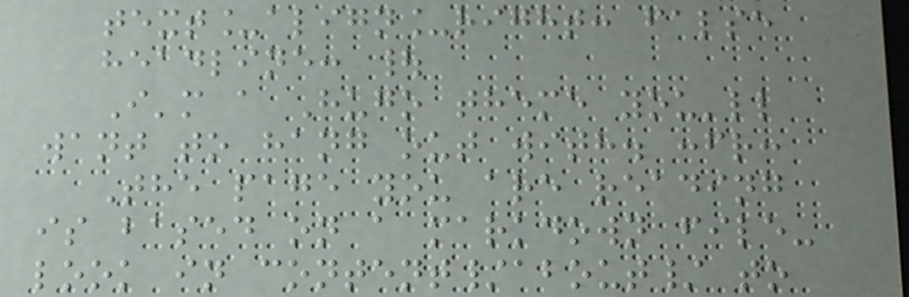text_align_right: false
headline: |
I'm a Hugo theme you'll
want to hang out with. :fr:
The page you are reading
is based on a markdown file-
look in content/about/ to
